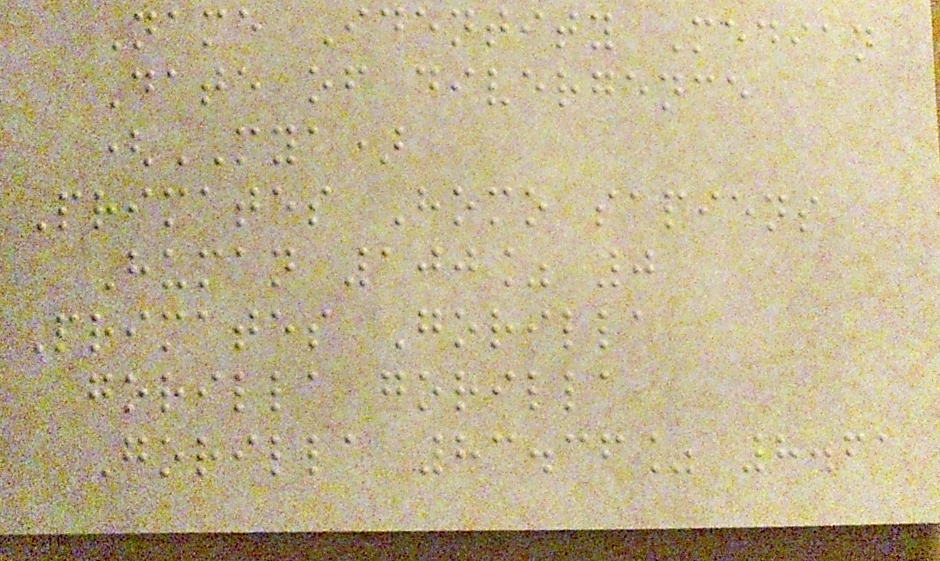Name Identity Median
Date of divergence
(MYA)
Primates Homo sapiens
Human 100% 0
Primates Gorilla
gorilla gorilla
Gorilla 83.36% 8.61
